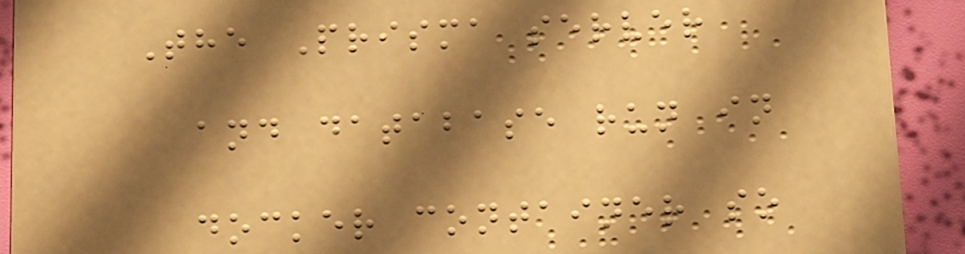The Prisma server
and database run in
docker container so
